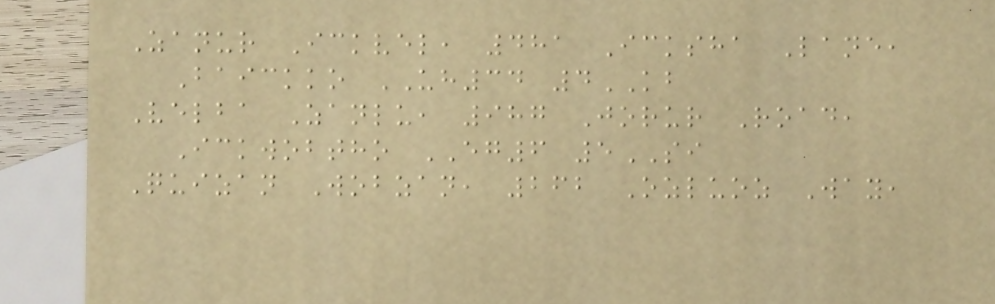Zanur Ickvel, 481 Icksha Lane,
Baickko UH34 4KB
Velba Zanlu, 987 Jorur Road,
Ickwobtho EG6 5SI
Quizan Wobzan, 262 Ozluoz Way,
